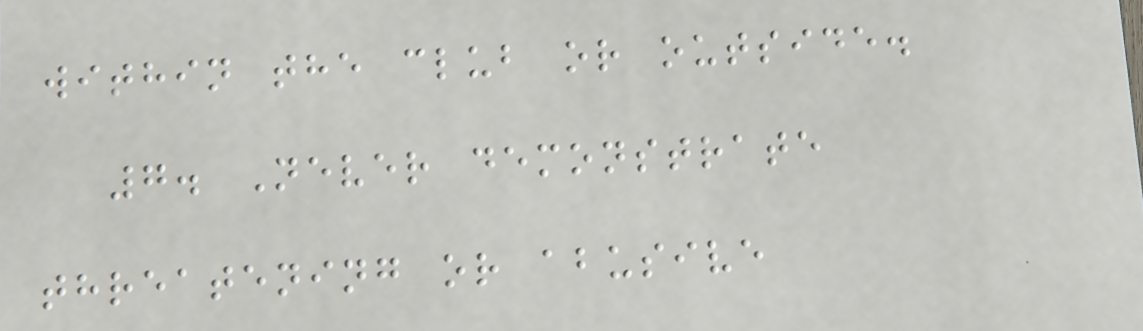within the club or outside.
7. Never demonstrate
threatening or abusive
